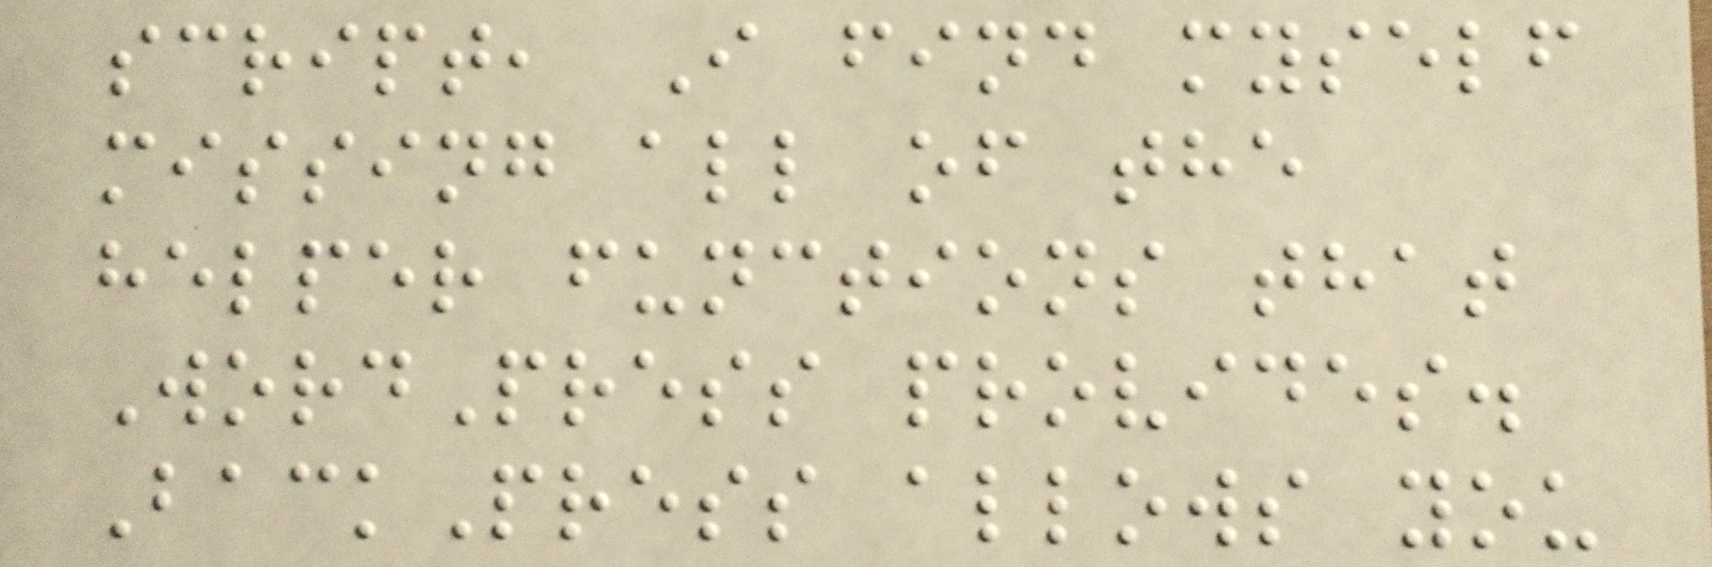script, I find myself
missing all of the
helper functions that
WordPress provides.
BackPress allows you
